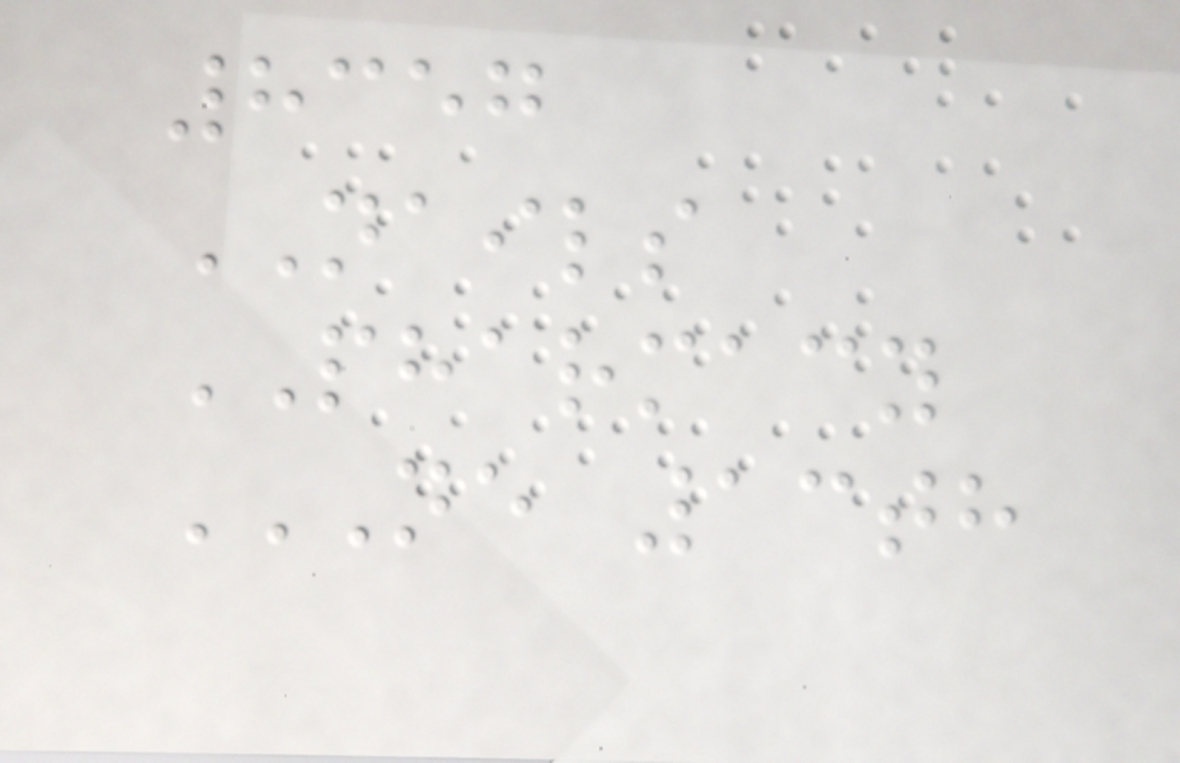8357
NAILS
PHARMACY
NE 13TH
